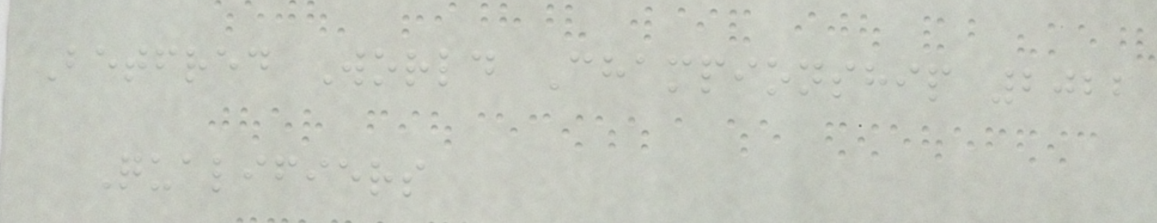Betfred World Championship 2022
Qualifiers
